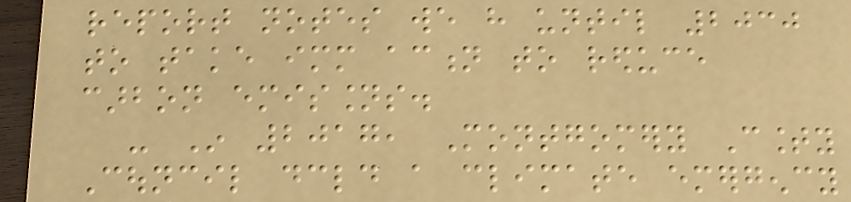report notes we have until 2030
to take immediate action to reduce
carbon emissions.
- In 2017, Montgomery County
Council declared a climate emergency
